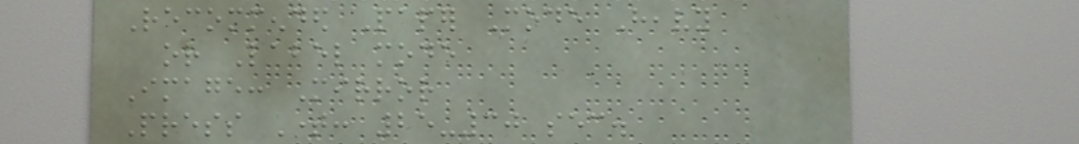Recommended Paper Mode Heavy
or Label mode
Image: Mirror
Press Time: 25-30 sec.
